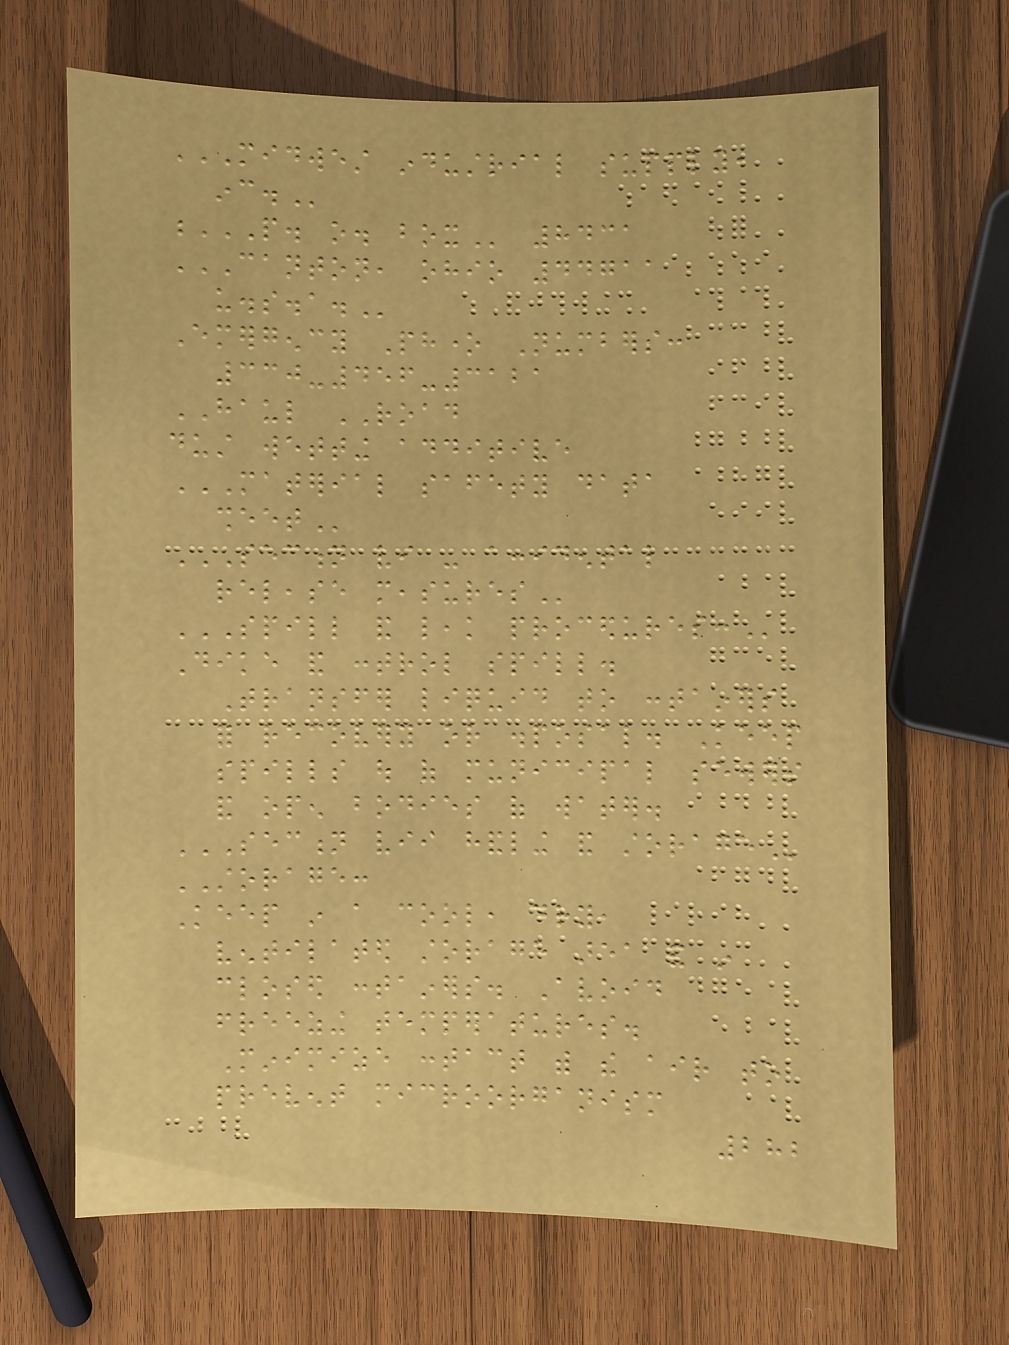MIDWEST INDUSTRIAL SUPPLY,
INC.
P. O. BOX 8431
CANTON, OHIO 44711
U.S.A.
Emergency Phone Numbers:
330-456-3121
HAUL ROAD
dust wetting additive
MATERIAL SAFETY DATA
SHEET
SECTION VI - ACCIDENTAL
RELEASE MEASURES
SPILL AND LEAK PROCEDURES:
Dike and control spill.
Transfer liquid to containers
for recovery or disposal. Keep
spills out of municipal sewers
and open bodies of water.
SECTION VII HANDLING AND STORAGE
STORAGE:
Keep in a cool, dry,
ventilated storage area and in
closed containers. Avoid
freezing temperatures.
Minimize contact with the air to
prevent microorganism
282
